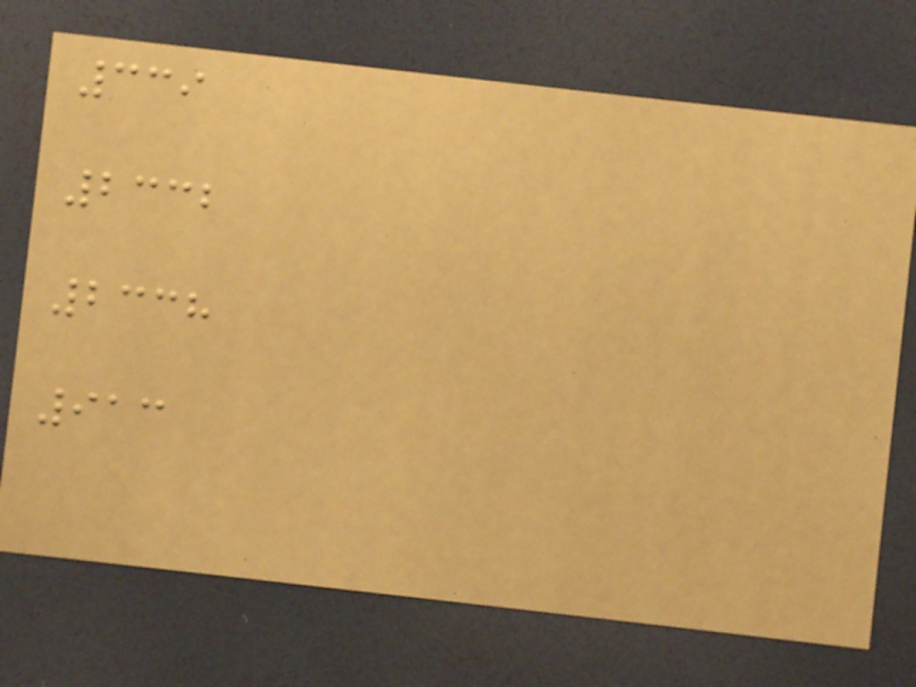339
2332
2338
913
